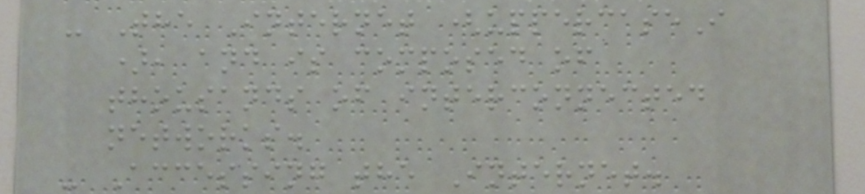- The Internet (uppercaseI
), and is composed of
thousands of interconnected
networks.
- Accessing the Internet.
